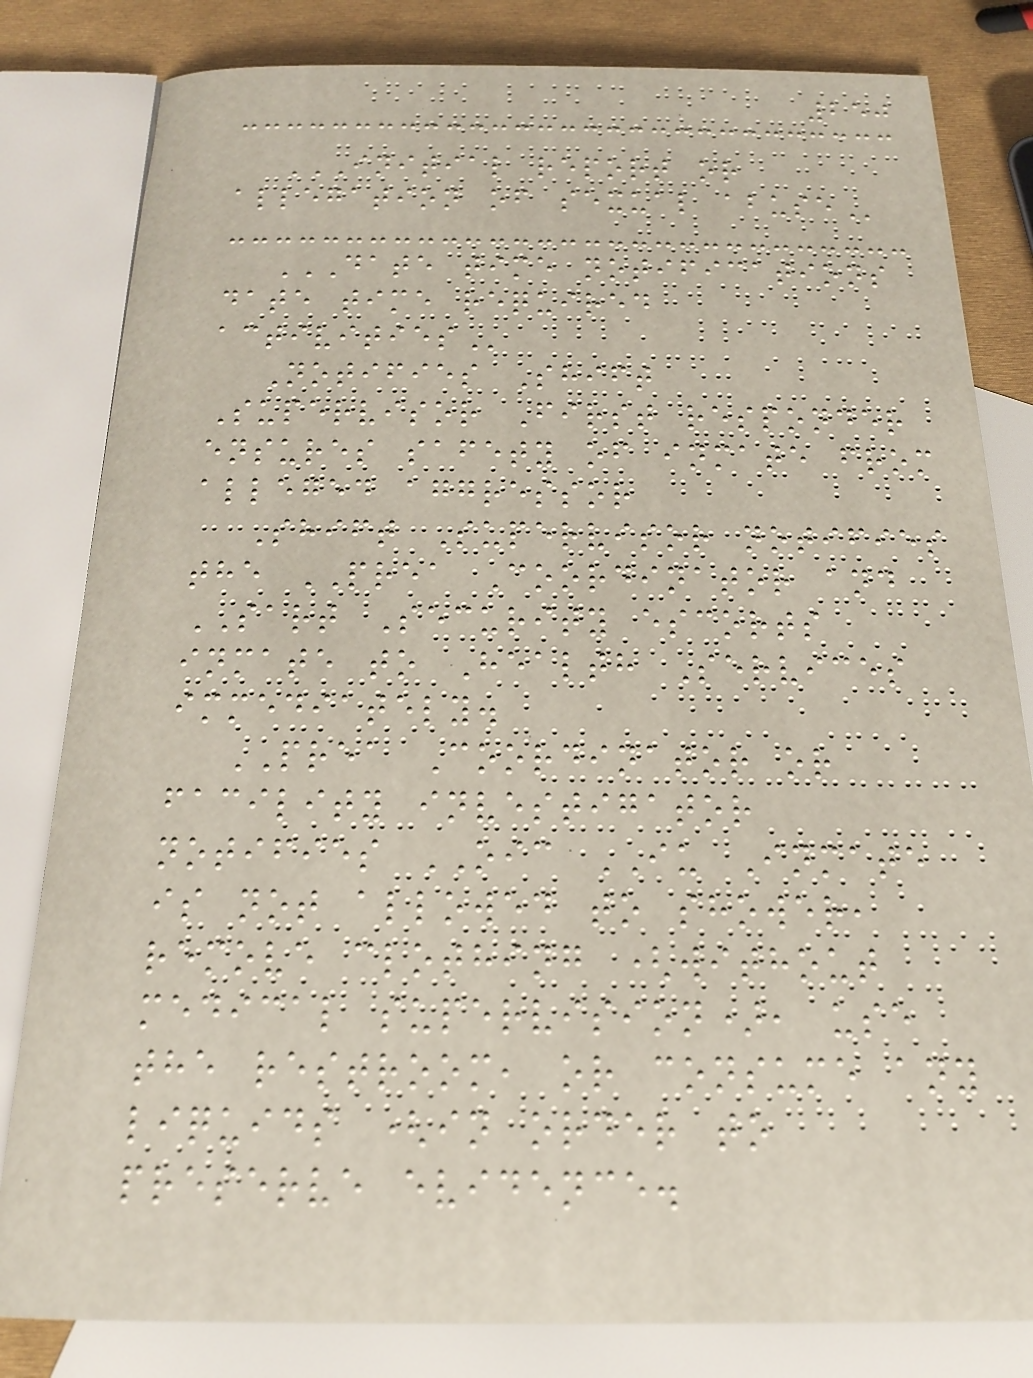250
INITIAL REPORT OR
ALLEGATION OF SEXUAL ABUSE
DATE TIME NOTIFICATIONS
DATE TIME REQUIRED
ACTIVITIES
Notifies Shift
Supervisor First responder
ensures safety of inmate from
alleged aggressor
Shift Supervisor notifies
the PREA Coordinator and
SART Security escorts
inmate to Health Services
immediately.
PREA Coordinator or
facility investigator
notifies OIC IU Inmate
is not allowed to shower,
remove clothing (without
medical supervision), use
the restroom, or consume any
liquids (in order to
preserve evidence.
